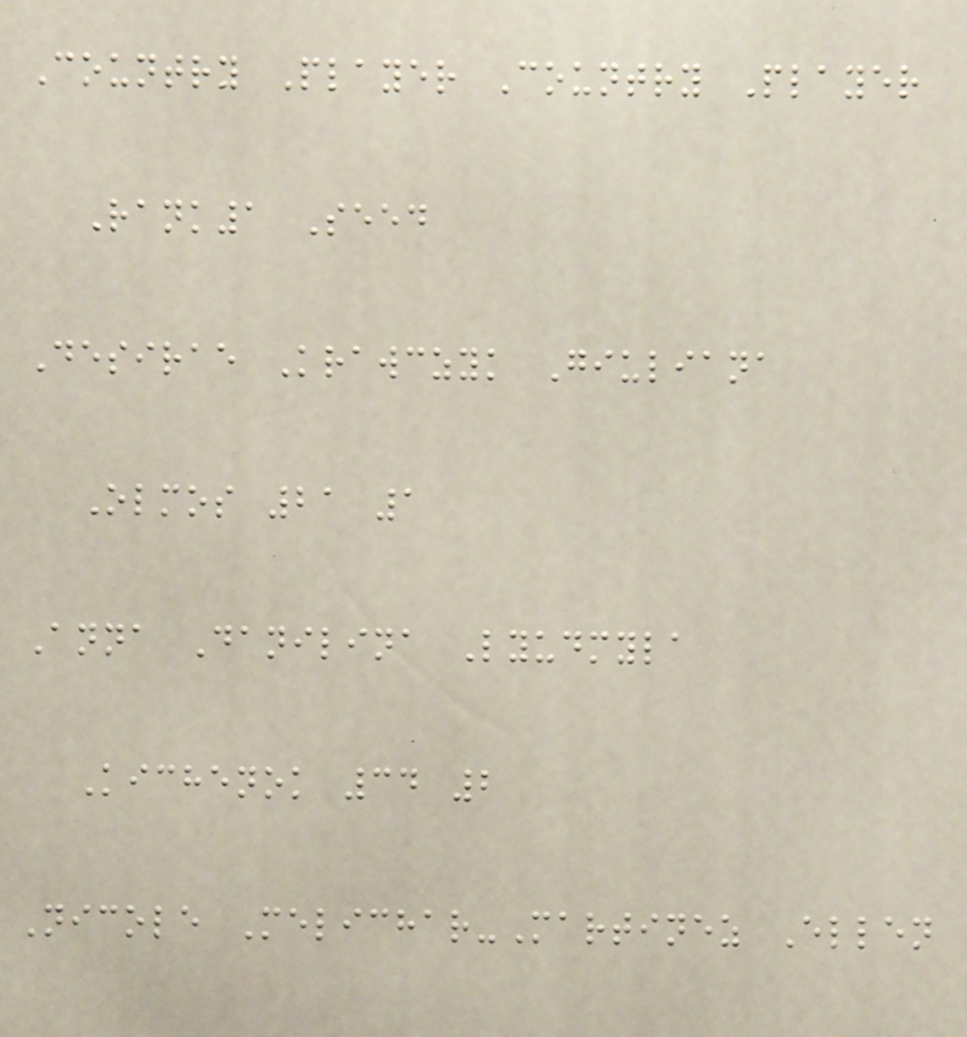Country Player Country Player
Rank1 Seed
Desirae Krawczyk Giuliana
Olmos 21 1
Anna Danilina Lyudmyla
Kichenok 34 2
Nicole Melichar-Martinez Ellen
